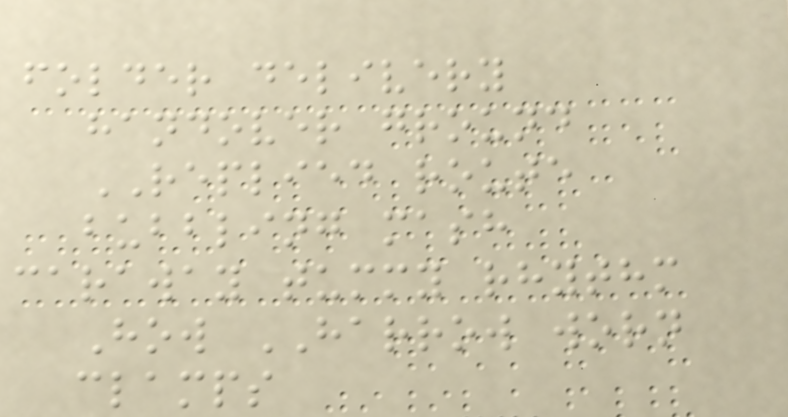folder delivery
handover ground
REPLIED route
bubbling mash
caraway tummy rhythm
How HARROW worn
clamps
